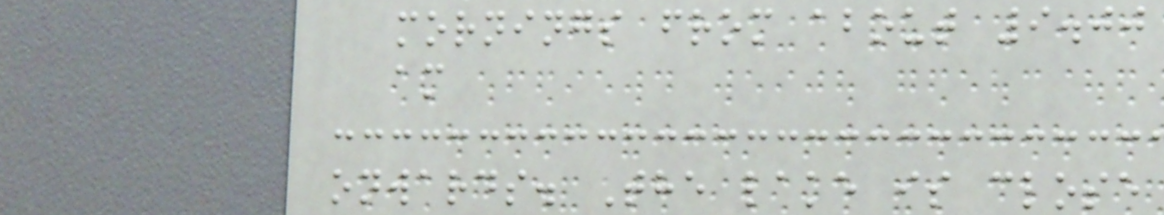mornings from about 9.00
am
onwards. The lake is close
